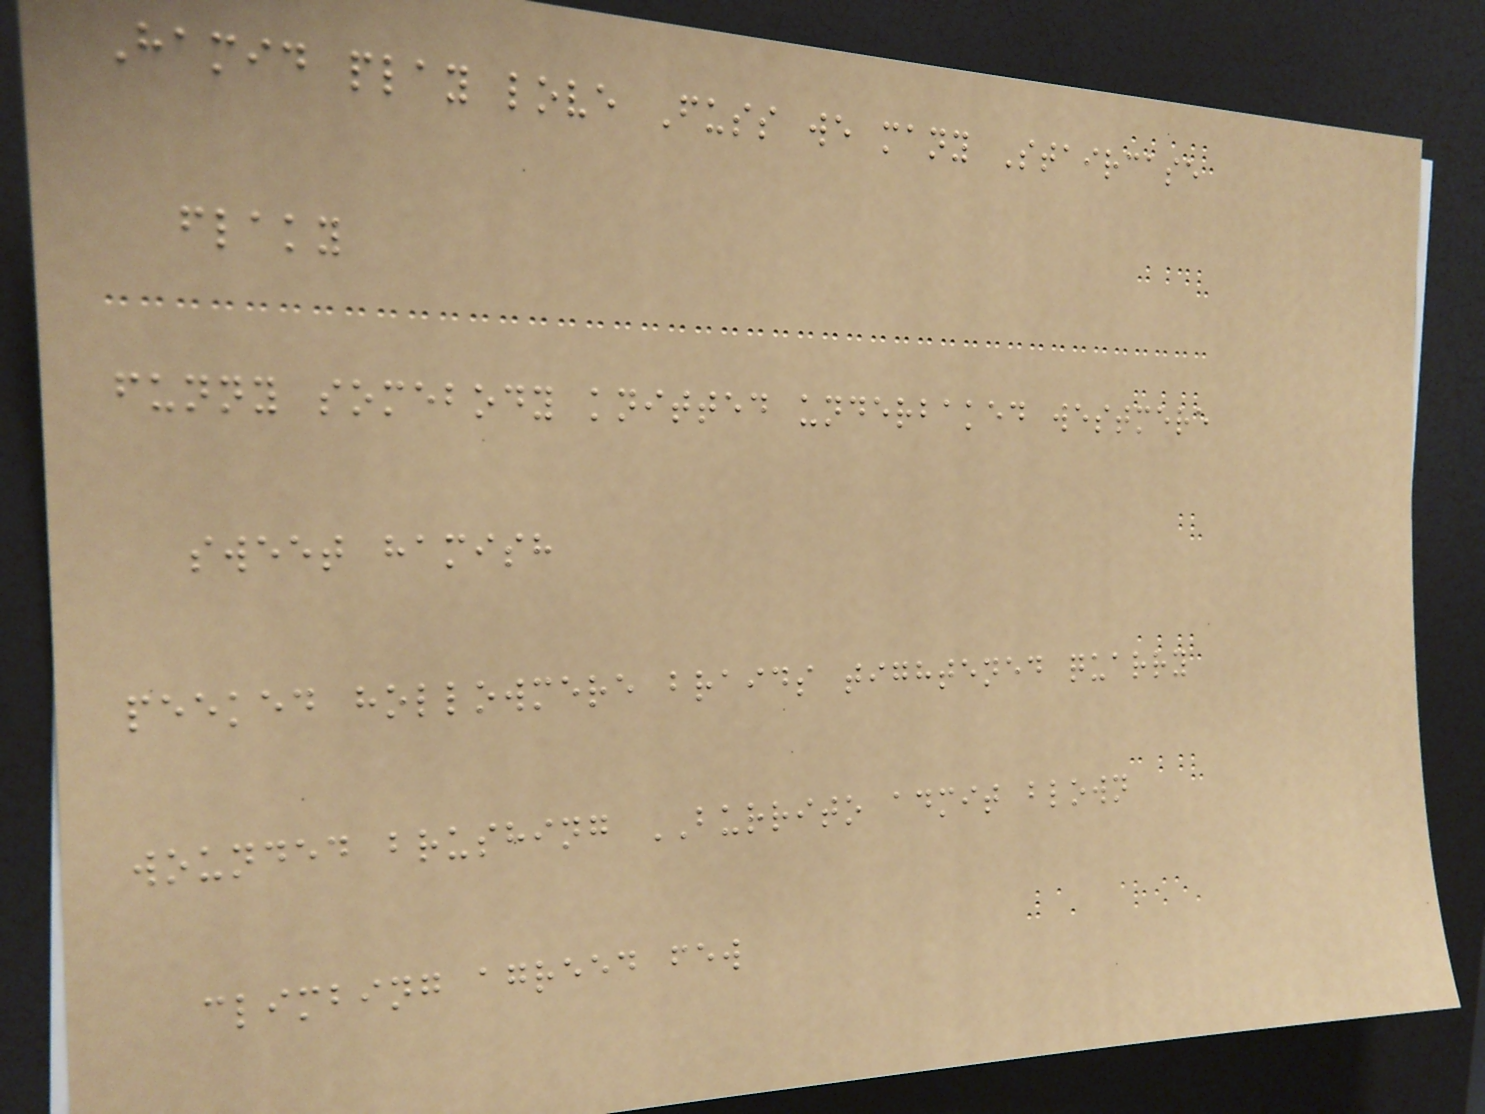Hamid play love Fuss we many Staircase
flaky
funny somebody knitted underbaked westmere
sweet hamish
peeked hollowmere braids tightened quarry
wounded brushing BURRITO admit blown
climbing agreed few
